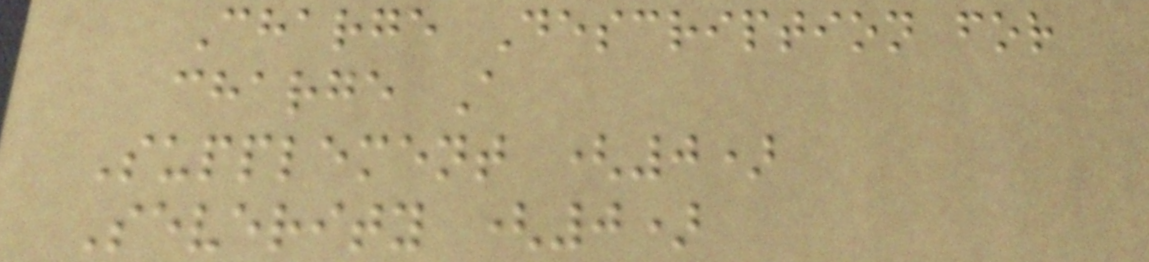Charge Description for
charge A
Supplement (0)
Severity (0)
